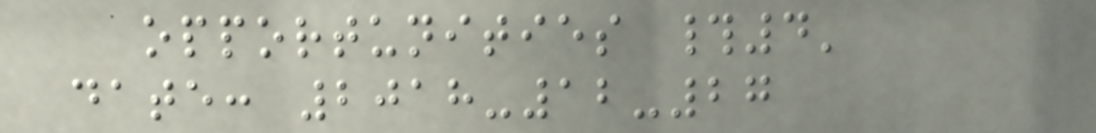opportunities #4'
date: 2018-12-27
